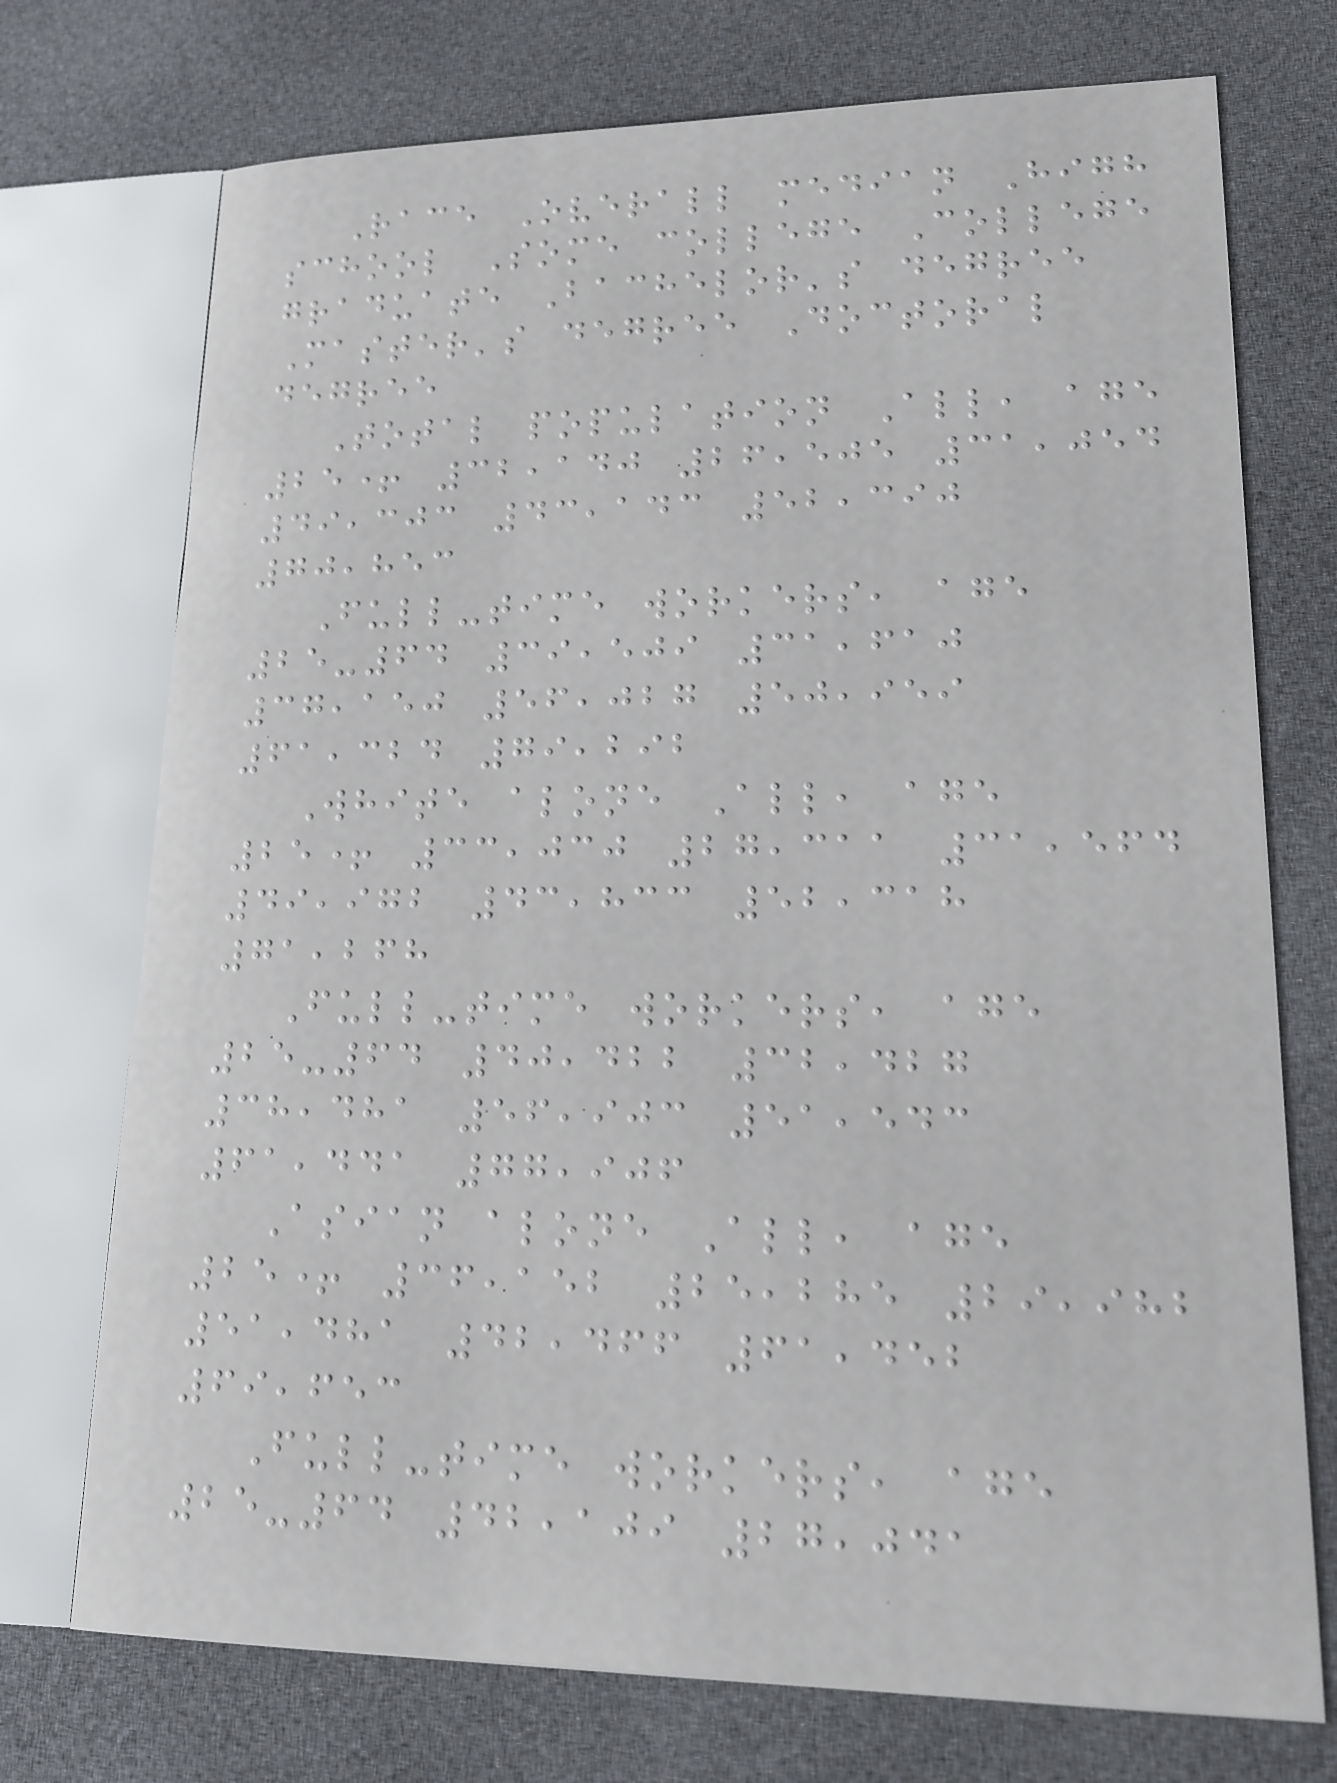Race Overall median High
school Some college College
graduate Bachelor's degree
Master's degree Doctoral
degree
Total population All, age
25+ 32,140 26,505 31,054
49,303 43,143 52,390
70,853
Full-time workers, age
25-64 39,509 31,610
37,150 56,027 50,959
61,324 79,292
White alone All, age
25+ 33,030 27,311 31,564
49,972 43,833 52,318
71,268
Full-time workers, age
25-64 40,422 32,427
38,481 56,903 51,543
61,441 77,906
Asian alone All, age
25+ 36,152 25,285 29,982
51,481 42,466 61,452
69,653
Full-time workers, age
25-64 42,109 27,041
